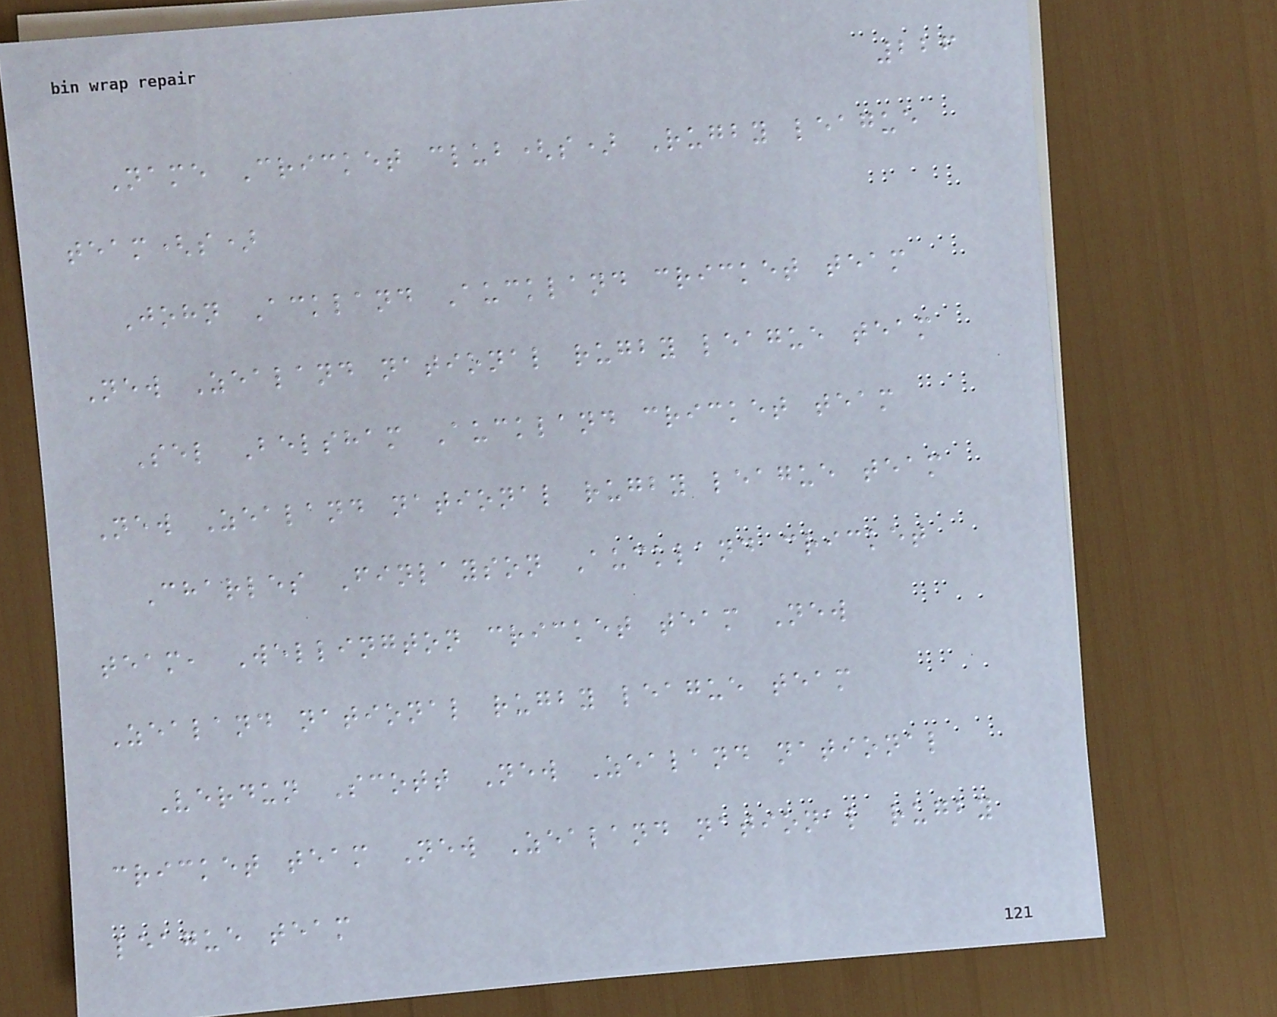226
Name Cricket club(s) Rugby league
team(s)
John Ackland Auckland cricket team
New Zealand national rugby league team
Sel Belsham Auckland cricket team
New Zealand national rugby league team
Charles Finlayson Auckland cricket
team, Wellington cricket team New
Zealand national rugby league team
Verdun Scott New Zealand national
cricket team New Zealand national rugby
league team
